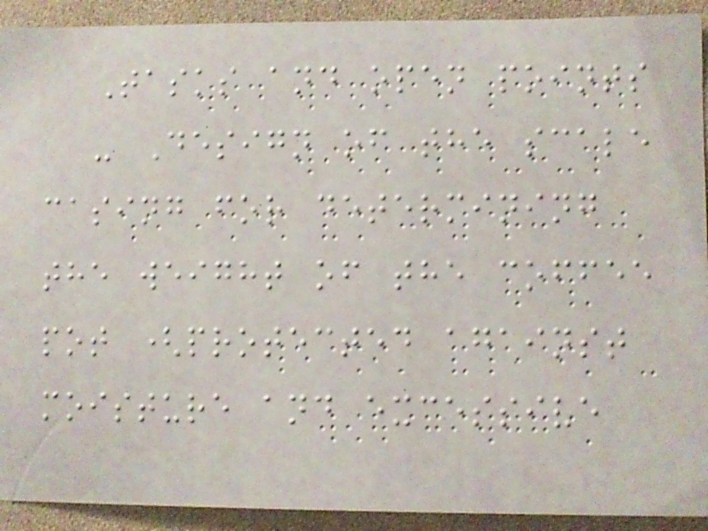Tasks and open points
- Design of the scale
casing for determining
the weight of the coffee
pot (protected against
moisture and excessive
